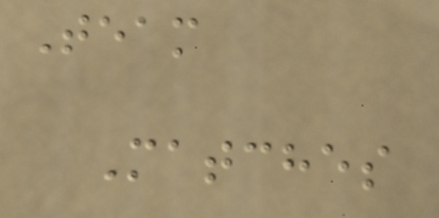Team
Matches
